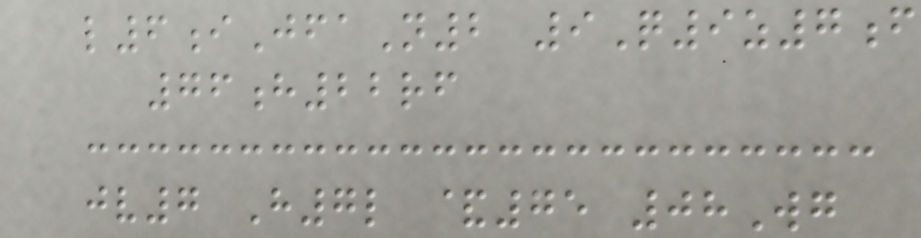l6iJfaN2 9Q9z7f
76h22rf
jv7 H7l &75 08Wg
